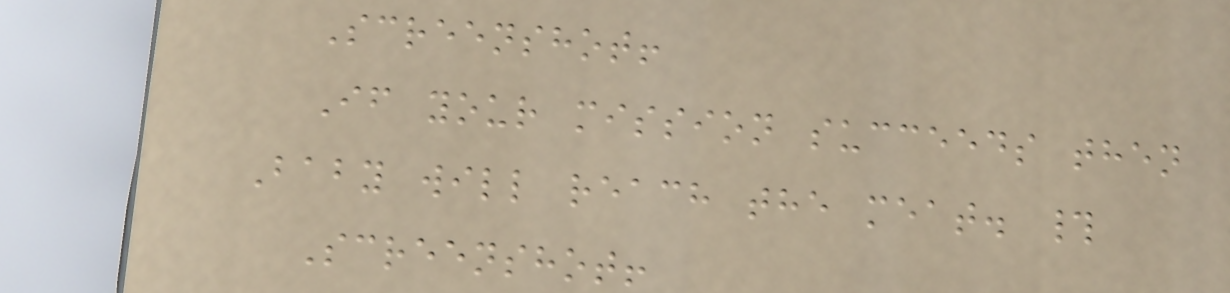Screenshot!
If your mission succeeds then
Baby will reach the meat. #
Screenshot!
